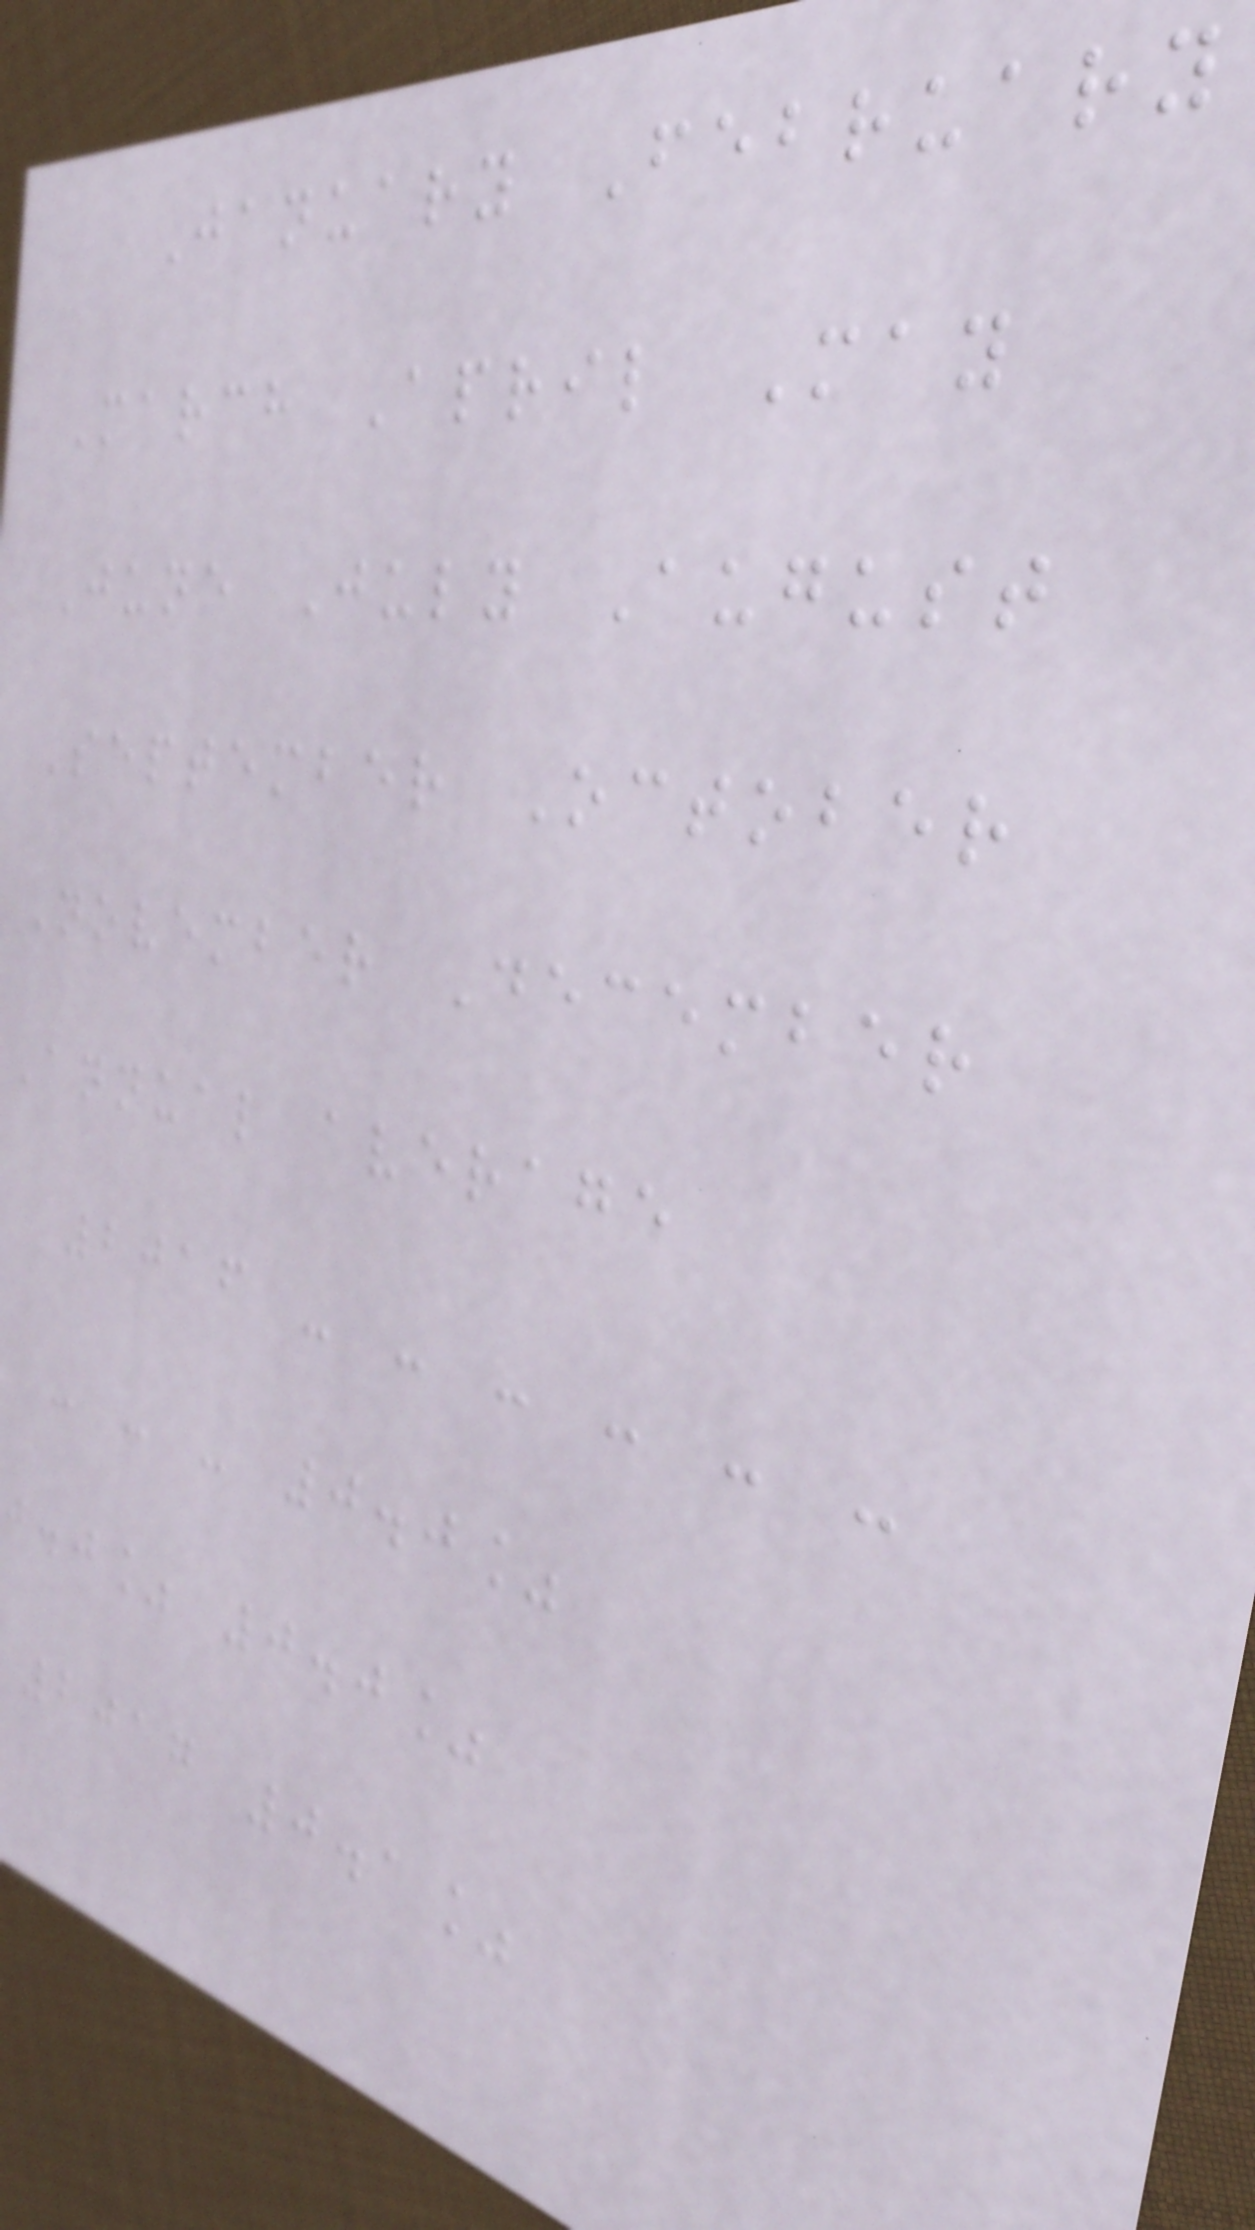January February
March April May
June July August
September October
November December
Annual average
2016 - - - - - -
- - - 0.0%
j.j% 0.0%
2017 0.1%
